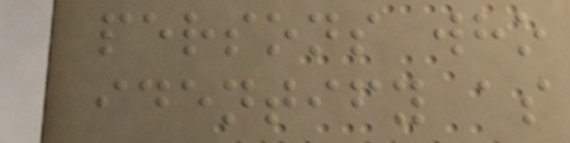persons who
identify as
